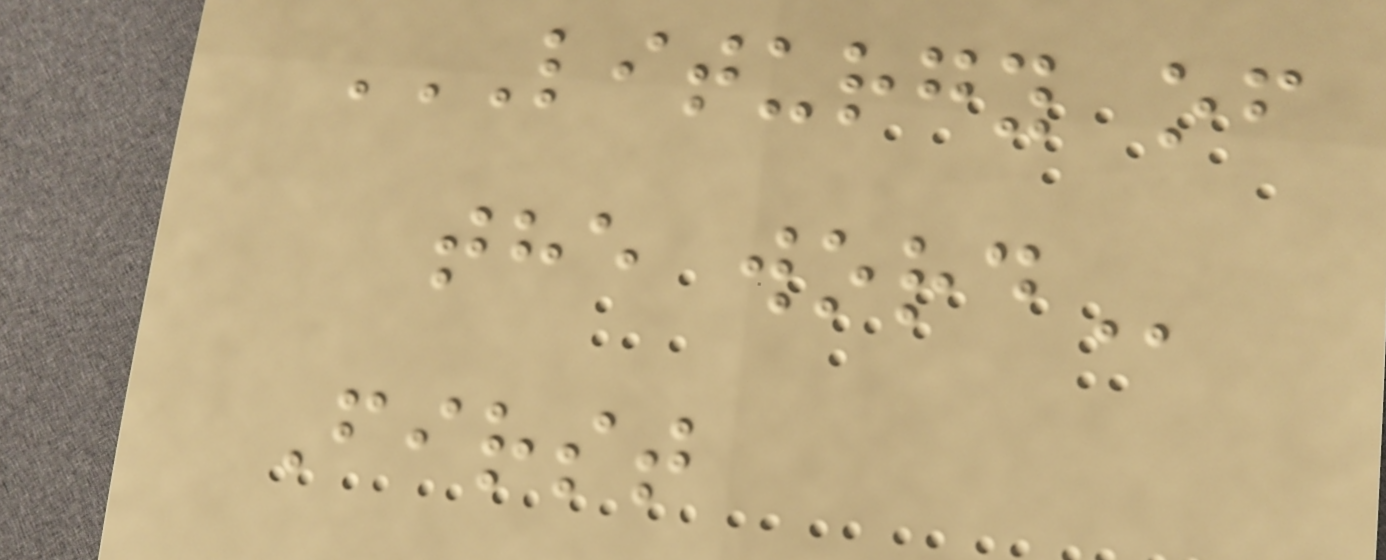LITURGY OF
THE WORD
First
